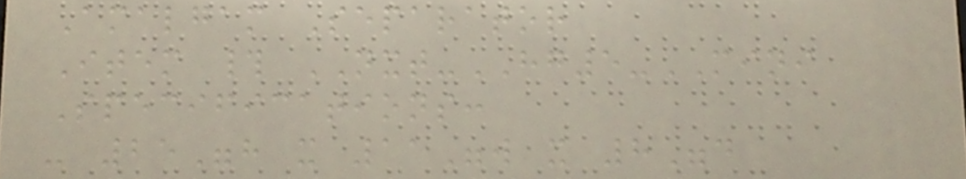Amalgam Separator
Item # NXT-HG5-MINI
Specifications:
- 25"h x 11"w x 8"d
